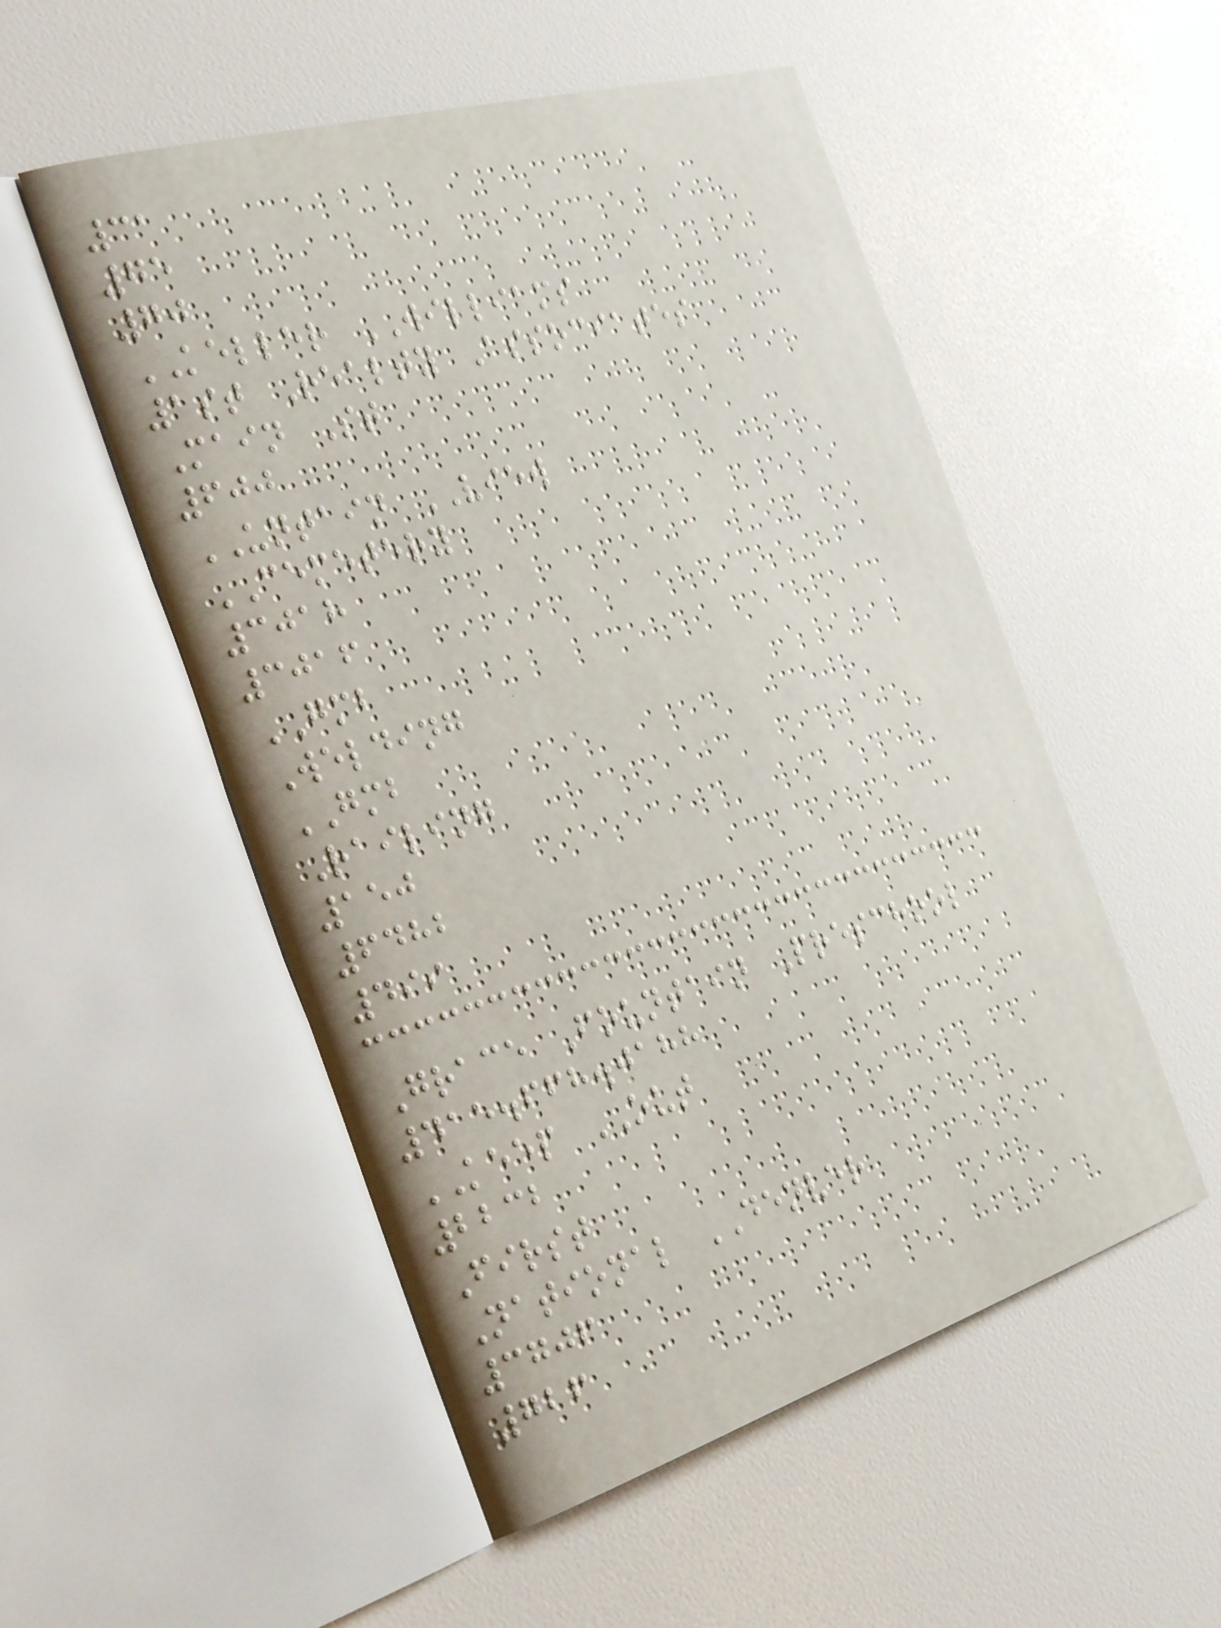31
75
70
KELLER WILLIAMS
1st Realty Associates
Main St
600
UNTAIN VIEW
CEMETERY
3018
3016
GMB
Welding
GMB
Railing
150
6482
499
Grace Fountain Preschool
415.668.0188
KEEP OUT
2232
First
National DENVER
3706
726
